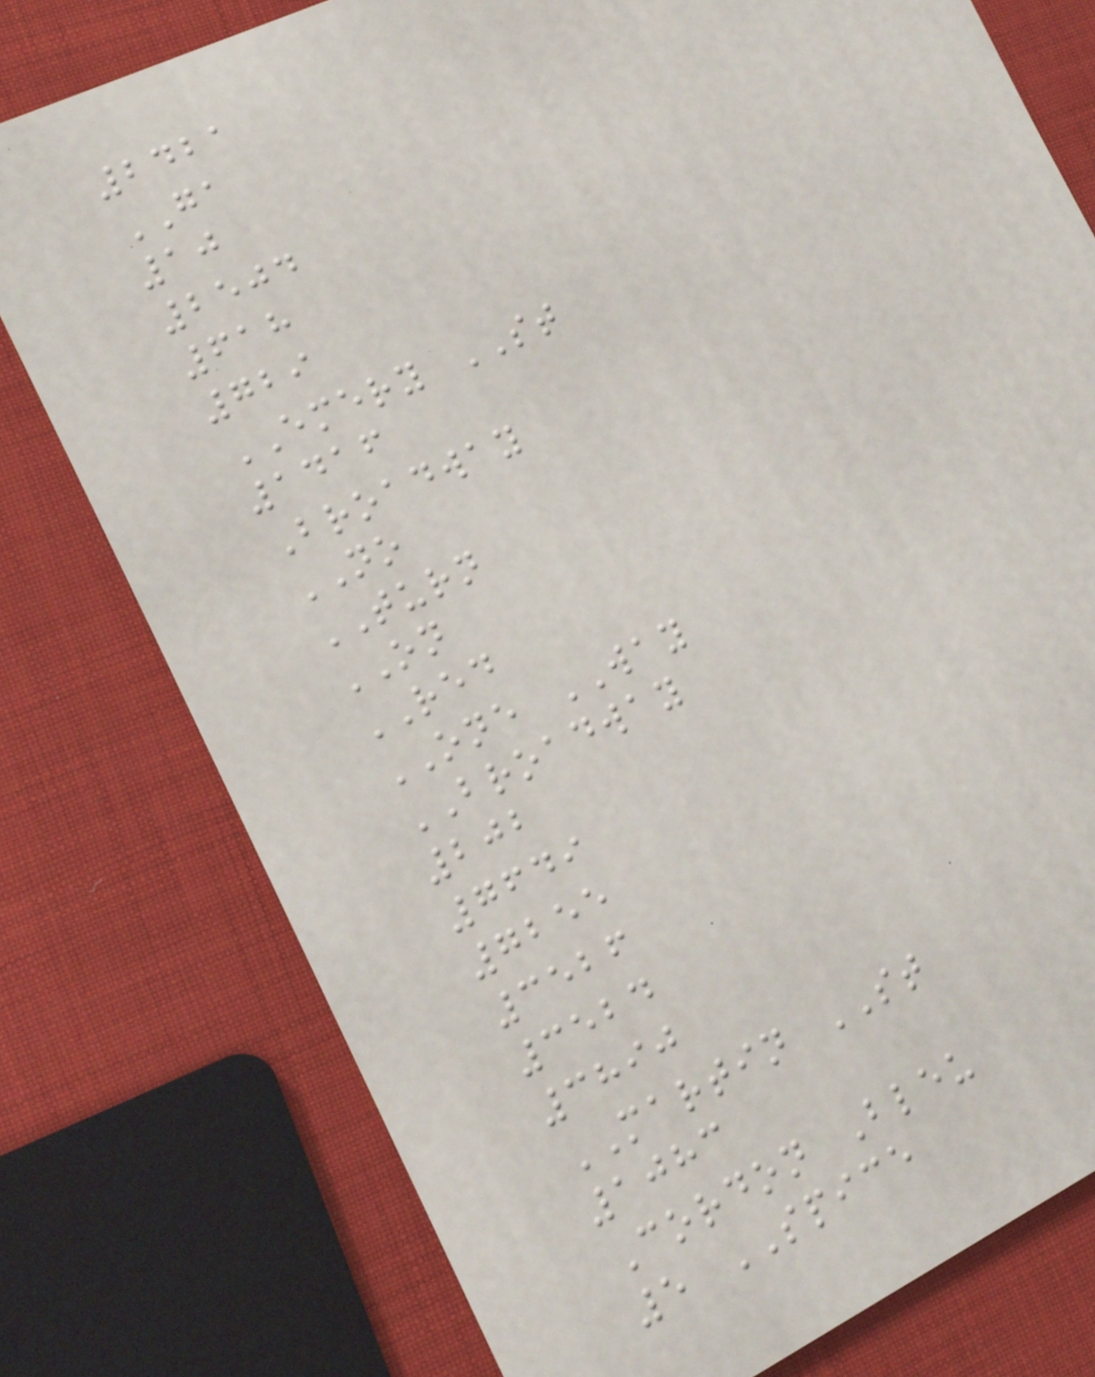2421
GA
10
2504
618
729
EMERY ST
1416
Broadway
NO
TURN
ON
RED
ONE WAY
BROADWAY
202
7649
7255
3526
3524
3890
MARTIN ST
1083
Cordon Bleu
5 SPICE
